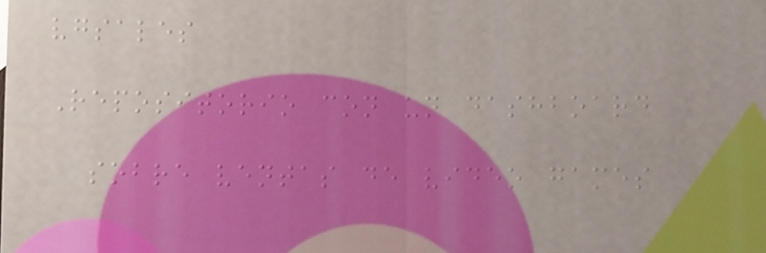vgsales
Repositorio con un dashboard
sobre ventas de video games
